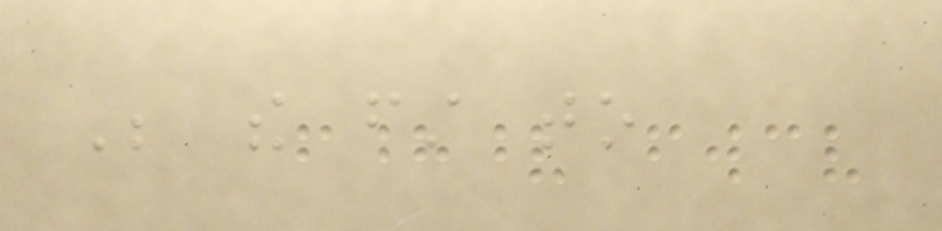Be the first to
